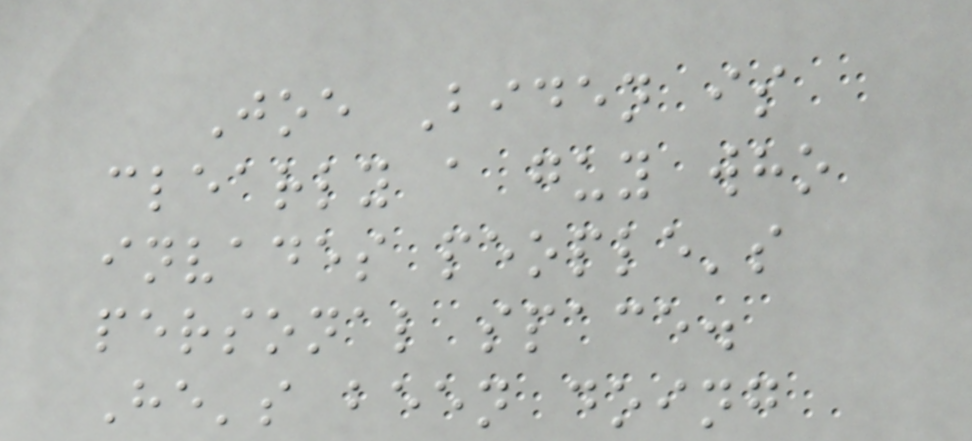Joe Biden is
clearly a guy who
invades people's
personal space.
He's been doing
